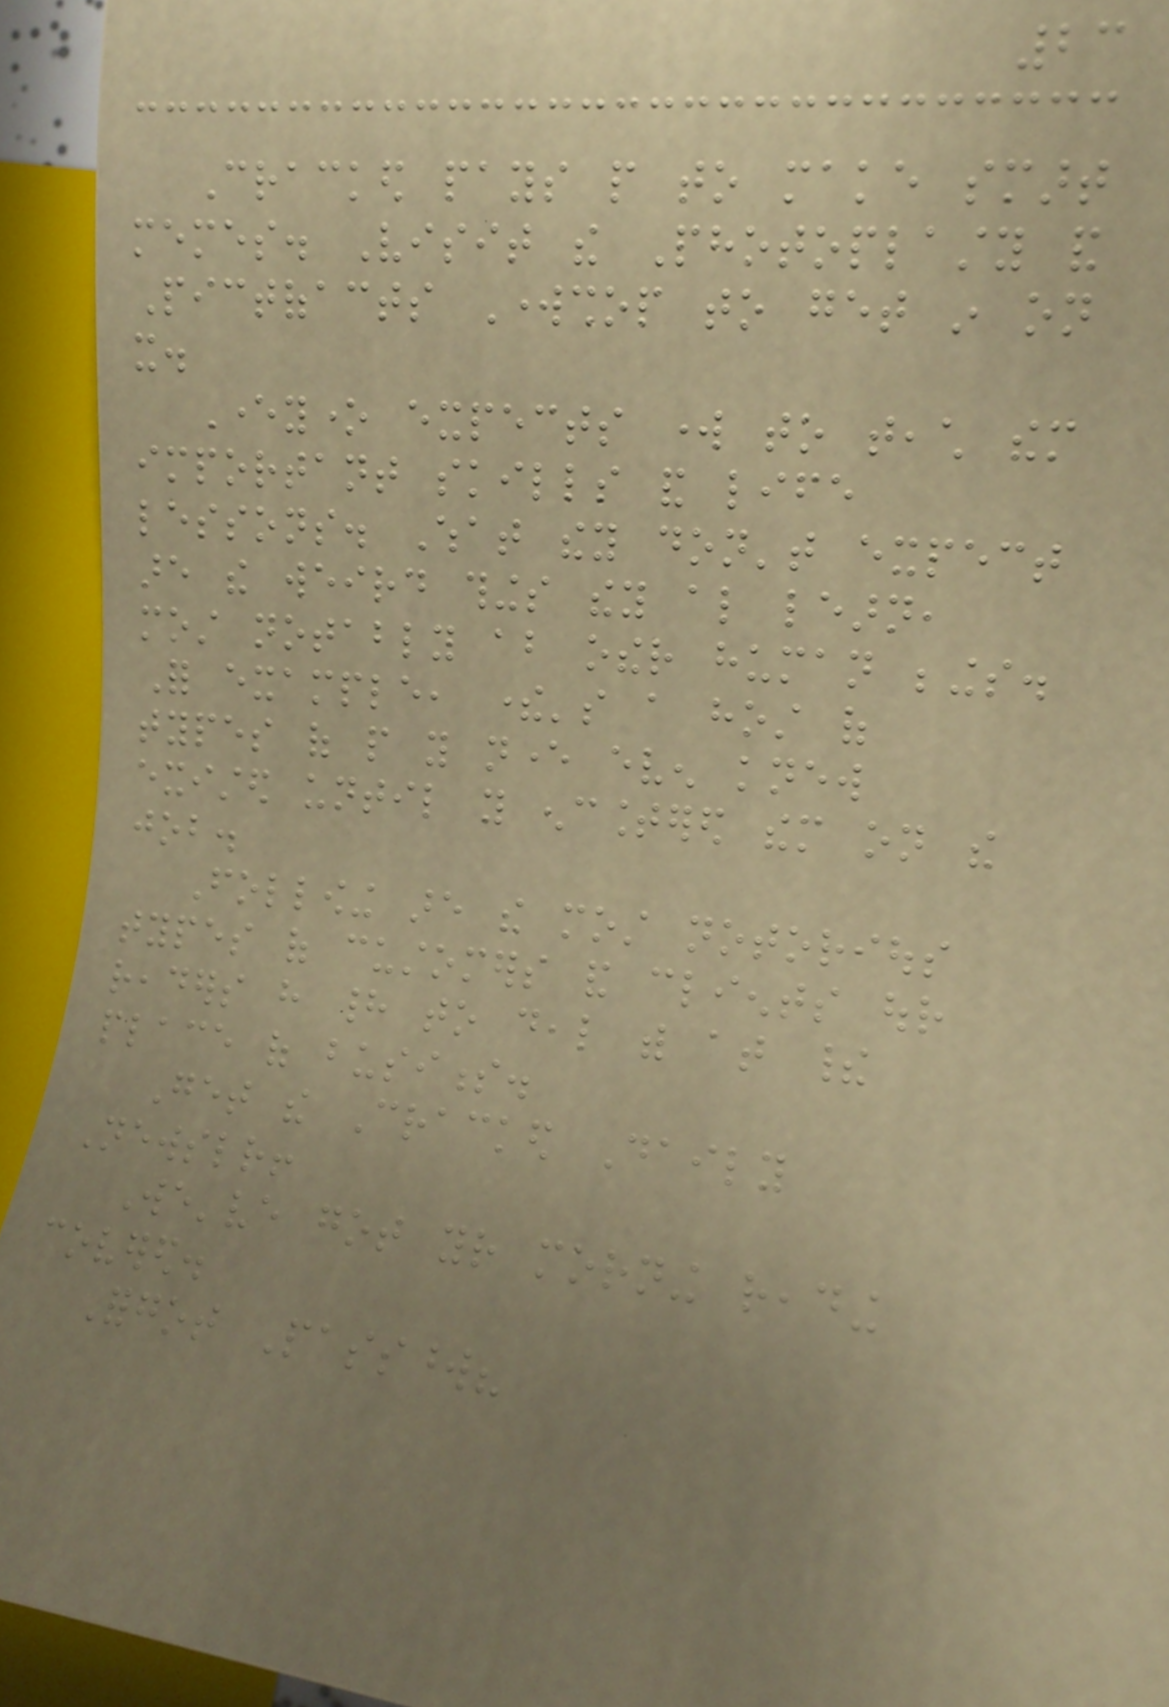23
Cracked pays people to make smart
memes. Visit the Photoplasty and
Pictofacts Workshop to get in on
it.
Everyone expects work to teach them
important skills and life
lessons. What they don't expect
are the weird things they also learn,
most notably about other human beings.
For example, there's a host of
types of people you never even knew
existed until you encountered them on the
job.
Following are the most notorious
types of customers and clients our
readers have had to deal with at their
place of business.
Get the Cracked Daily
Newsletter!
We've got your morning reading
covered.
Forgot Password?
